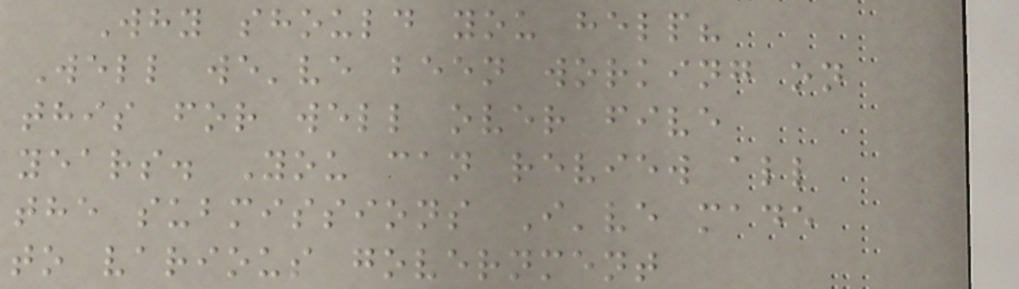Why should you help?
Well we've been working on
this for well over five
years. You can review all
the submissions I've made
to various government
